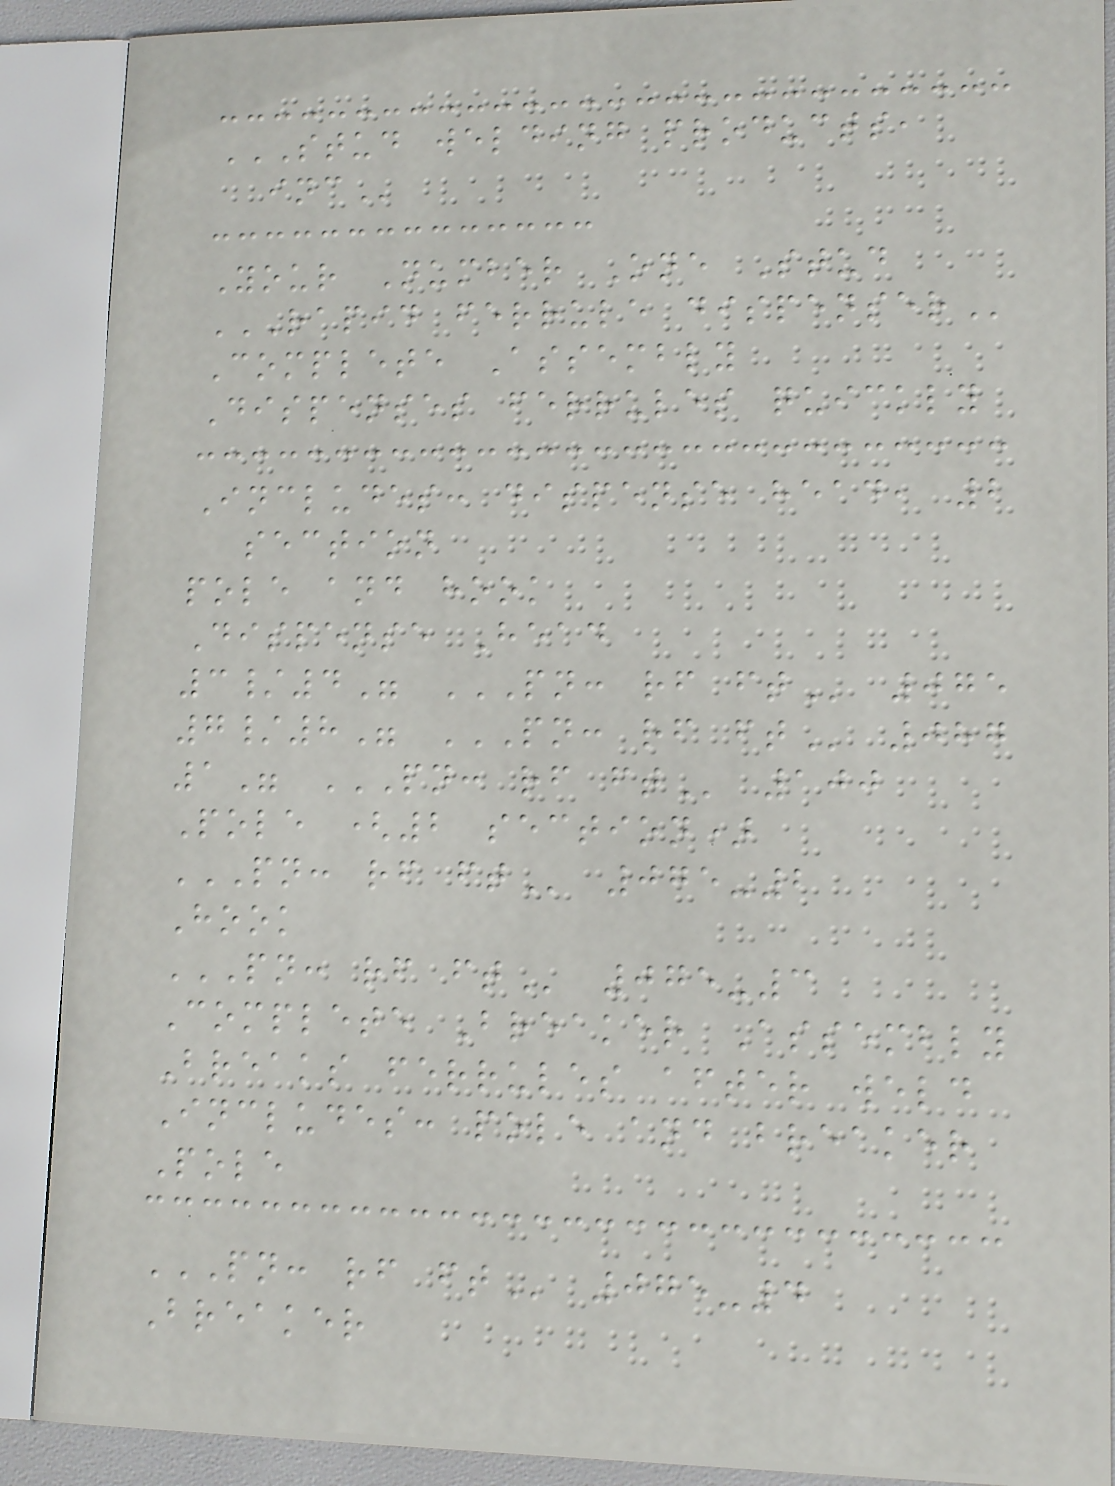STUD WELDING PRODUCTS,
INC
Your Number One Stud
RAPID FERRULE DISPENSER
Complete Assembly
Dispenses ferrules quickly
Includes: dispense head, 2
section
pole and hook
Dispense Head
3/4" PN: RF FT 075
7/8" PN: RF FT 087
1" PN: RF FT 100
Pole (2 section)
PN: RF FT 075-2
Hook
PN: RF FT 075-3
Complete Breaker Assembly
Breaks ferrules after weld
Includes: pole and breaker
Pole
PN: RF FT 075-4
Breaker
